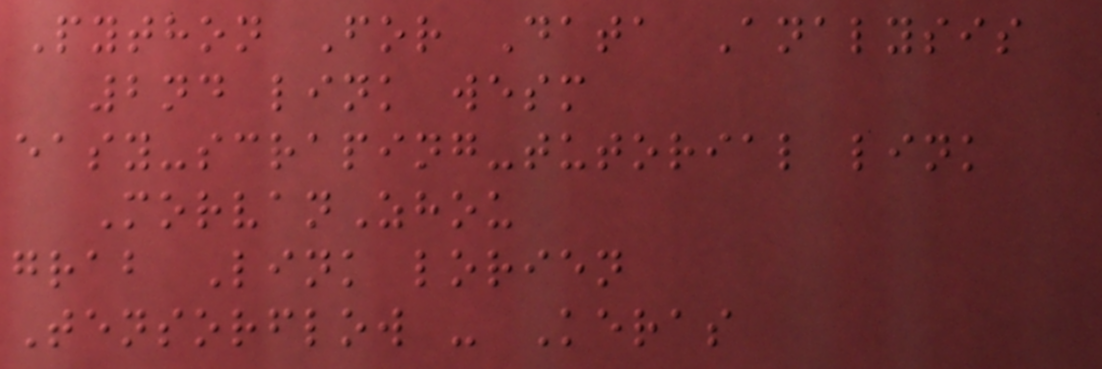Python For Data Analysis
2nd link wesm
easy-scraping-tutorial link
MorvanZhou
grab Link lorien
Tensorflow - Keras
